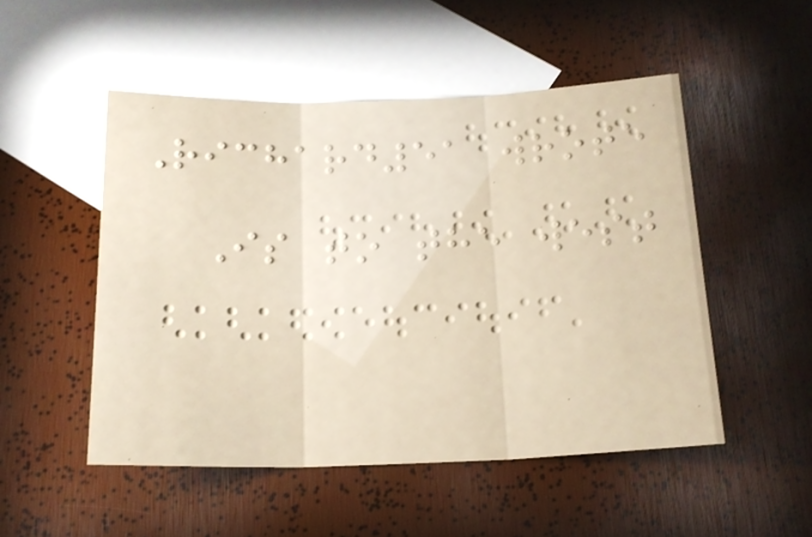Richard51 wrote
Is to the west
